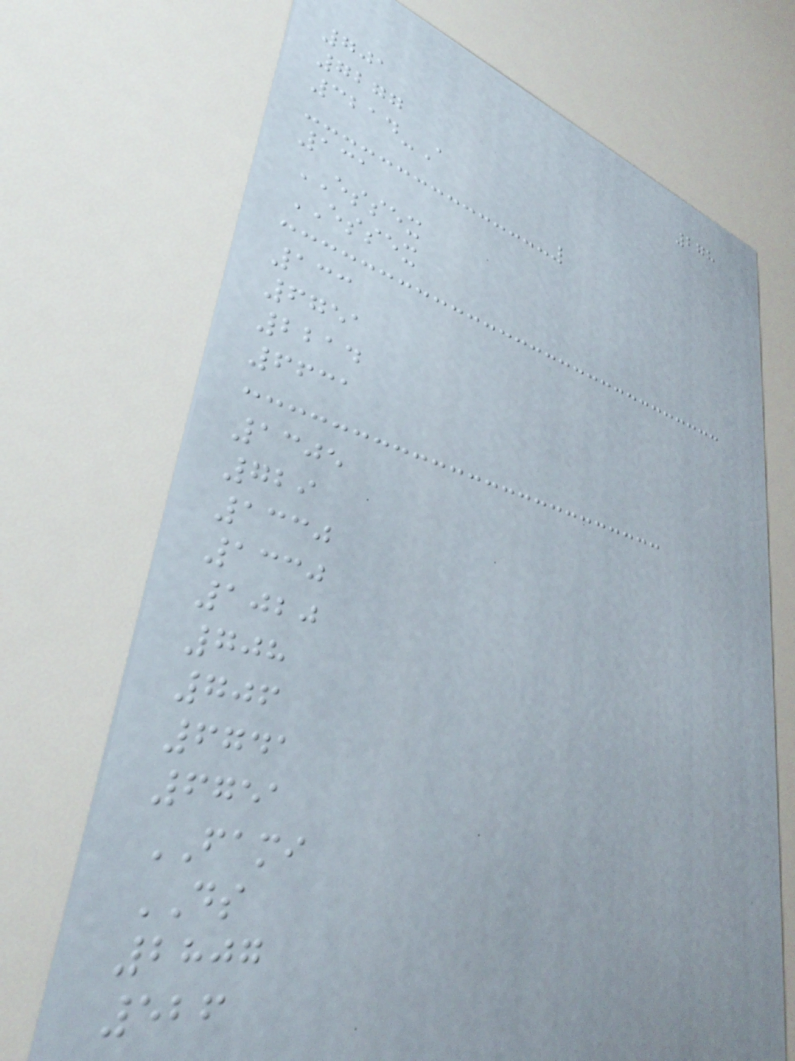278
701
7277
3214-A
131
ESSEX
ESSEX
133
6751
2214
6631
1305
729
1330
1330
1020
708
706
6741
6751
FAMI
DS
2807
526
